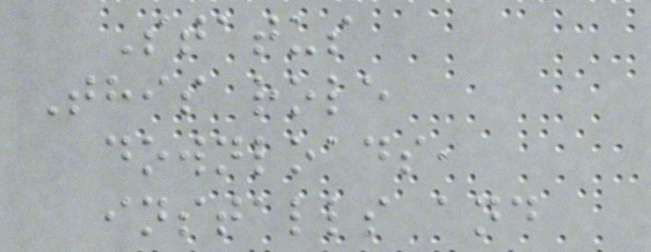Status
This role
downloads,
installs and
